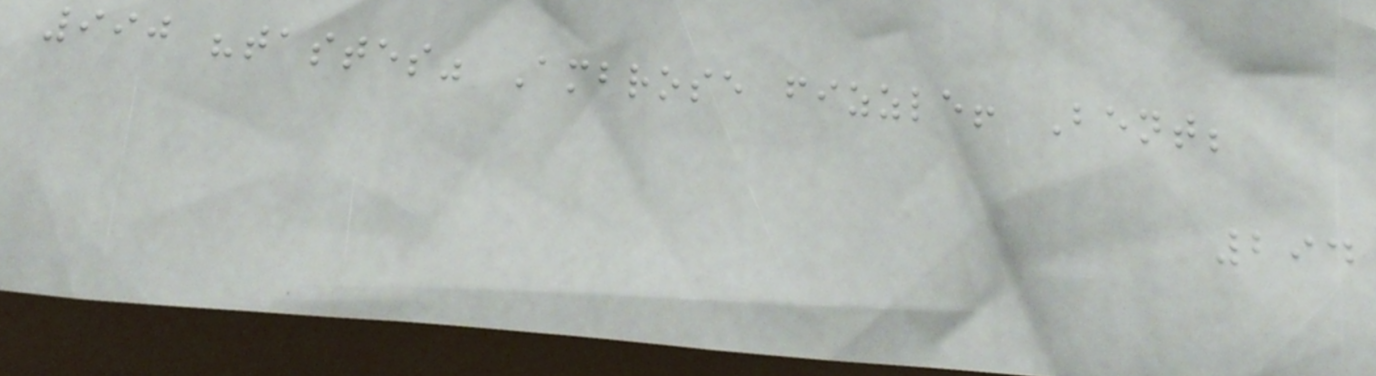990 "tastes" Ambrose fizzle! Bent;
294
